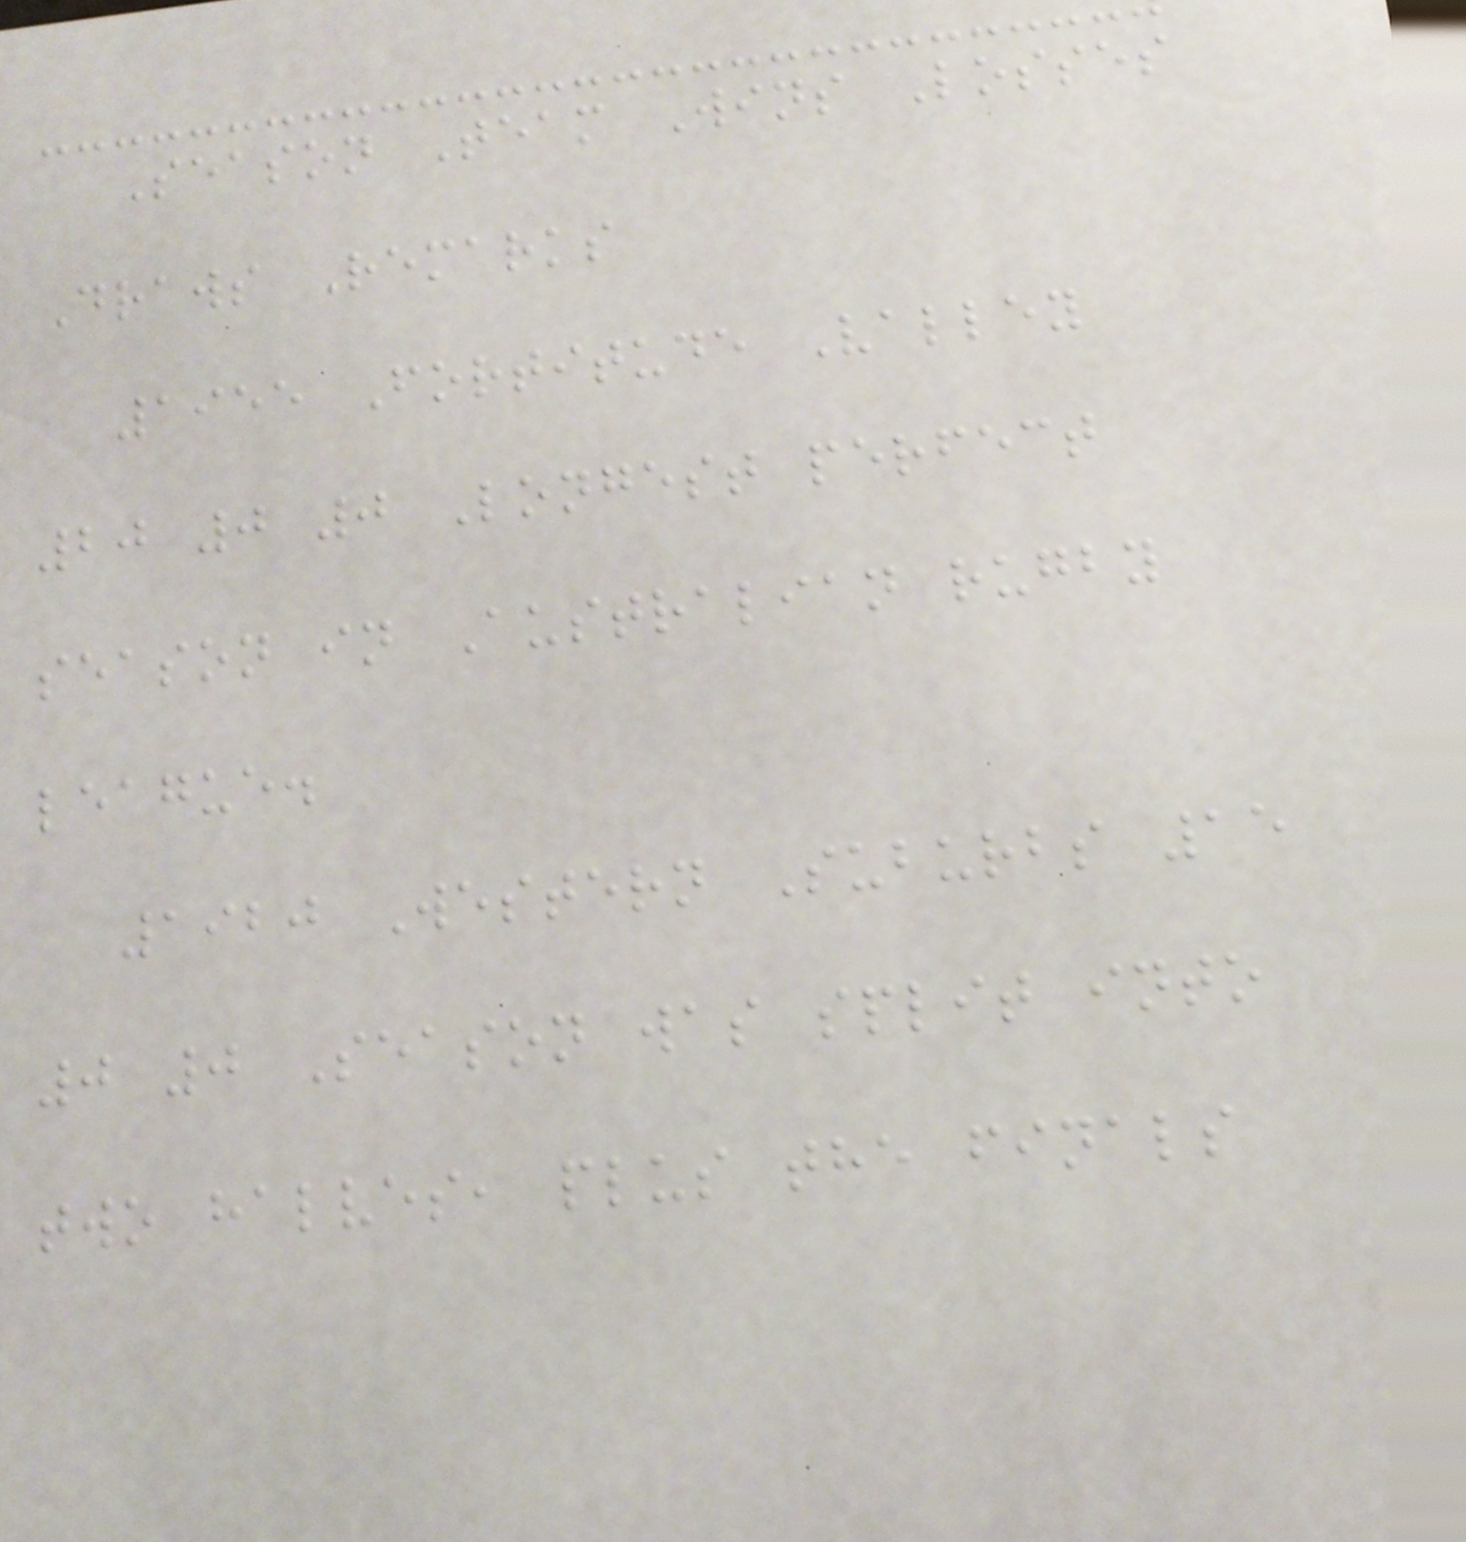Season Team Wins Losses
Draws Remarks
1955 Fortitude Valley
20 0 0 Longest perfect
season in Australian rugby
league.
1920 Western Suburbs 15
0 0 Season was split into
two halves, plus the finals
